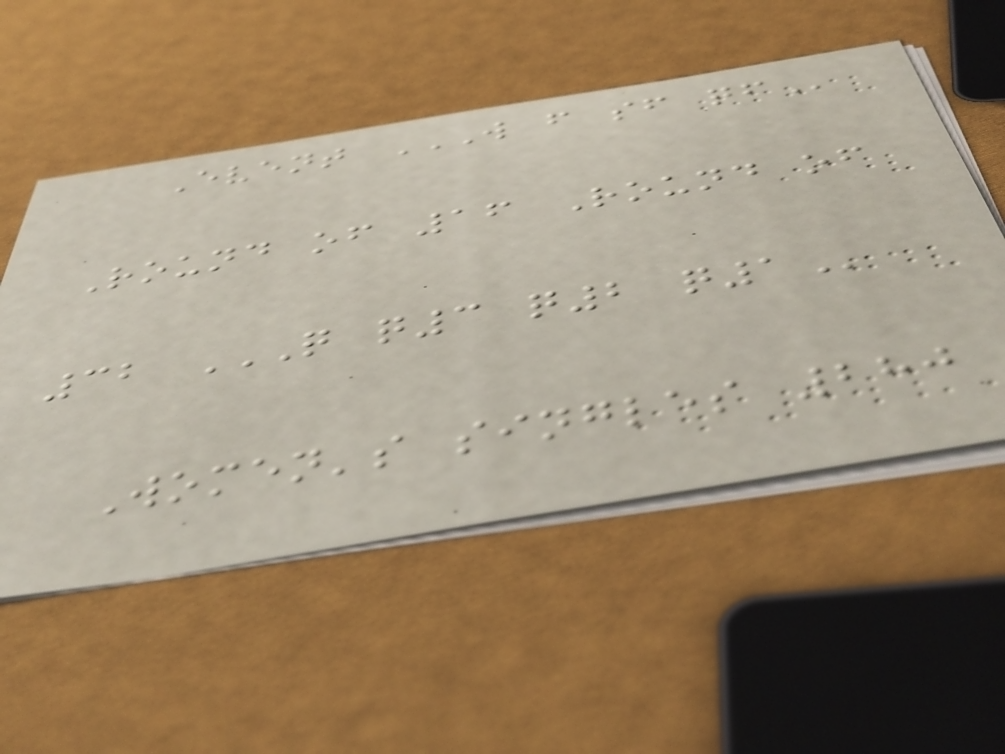Event W F SF QF
Round of 16 Round of
32 Q Q3 Q2 Q1
Women's singles 280
